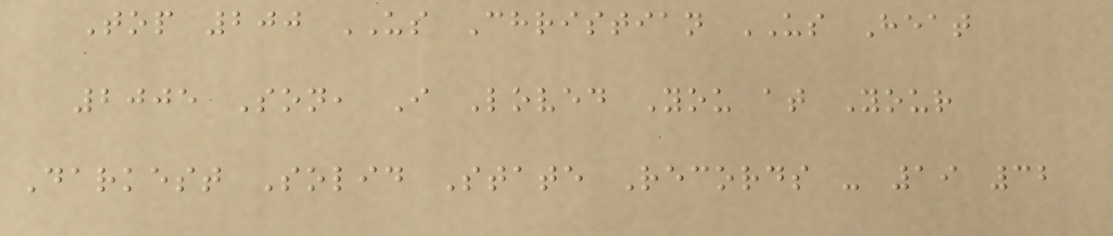Top 200 US Christian US Heat
2005 Son, I Loved You at Your
Darkest Solid State Records - 19 32
